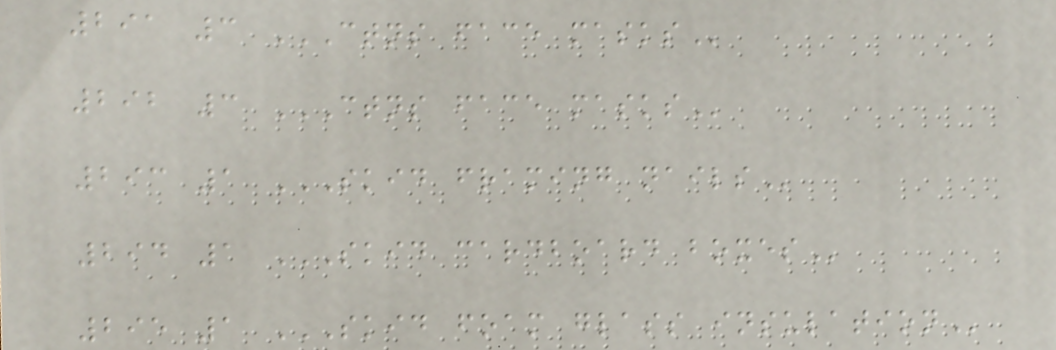291 3 CTNS FACE MASKS
292 3 CTNS FACE MASKS
293 1 SKID FRAMING NAILS
294 1 SKID CARDBOARD BOXES
295 1 SKID FOAM GLASS INSULATION
